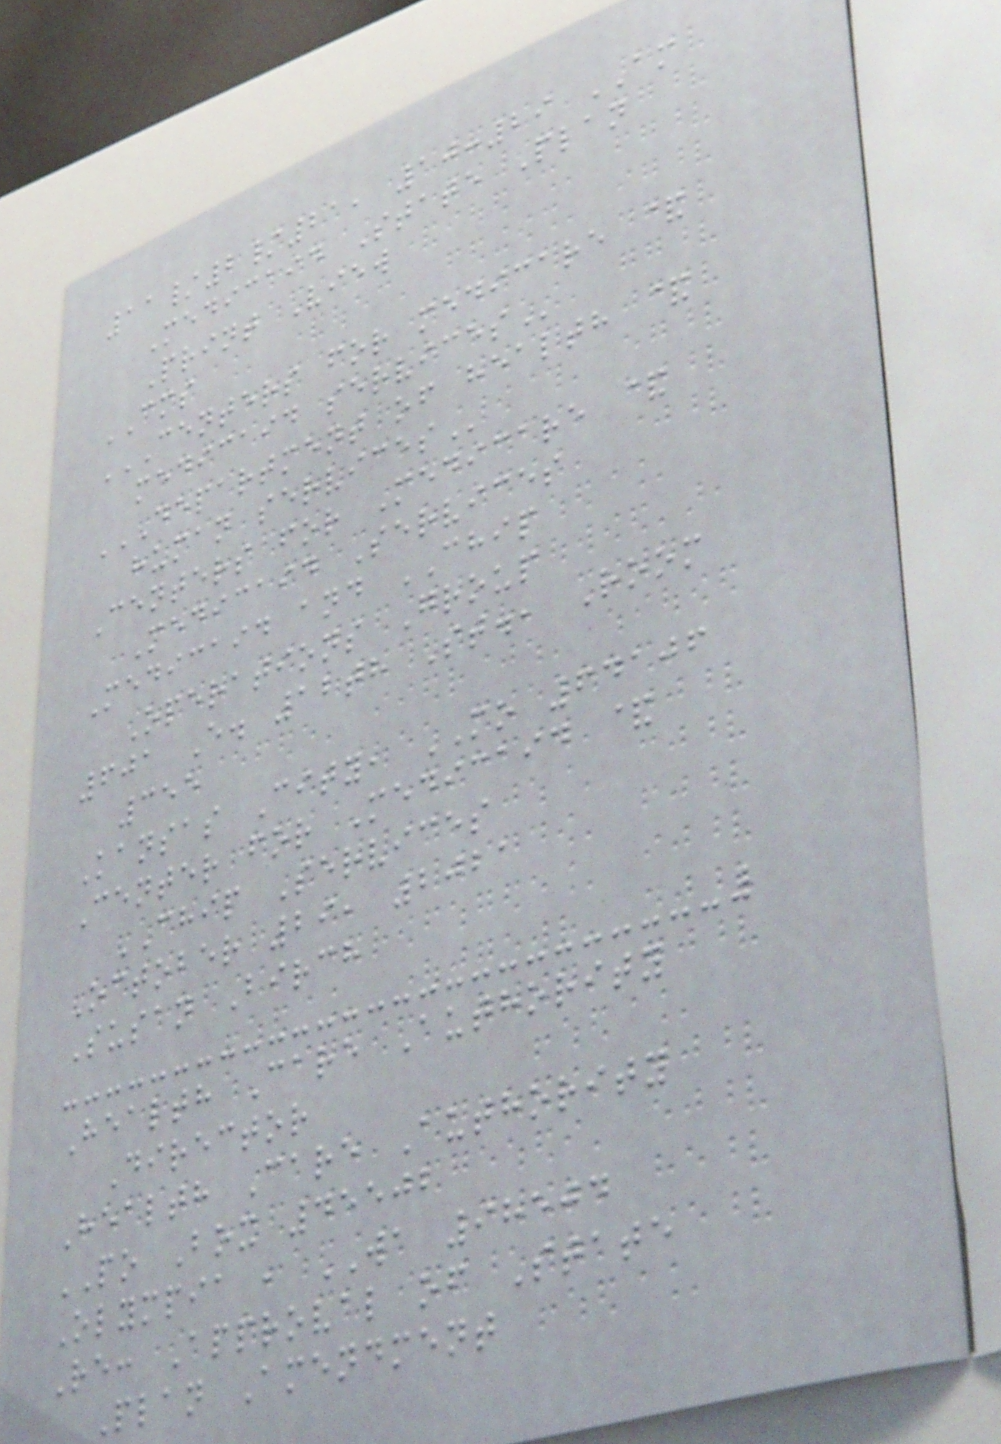11/2/21, 10:29 AM
Medicaid State Plan
Print View
CMS
CENTERS FOR MEDICARE &
MEDICAID SERVICES
DEPARTMENT OF HEALTH &
HUMAN SERVICES
Centers for Medicare &
Medicaid Services
Medicaid and CHIP
Operations Group
601 E. 12th St., Room
355
Kansas City, MO 64106
Center for Medicaid &
CHIP Services
October 29, 2021
Susan Birch
Health Care Authority
Director
Health Care Authority
PO Box 45502
Olympia , WA 98504
Re: Approval of State
Plan Amendment
